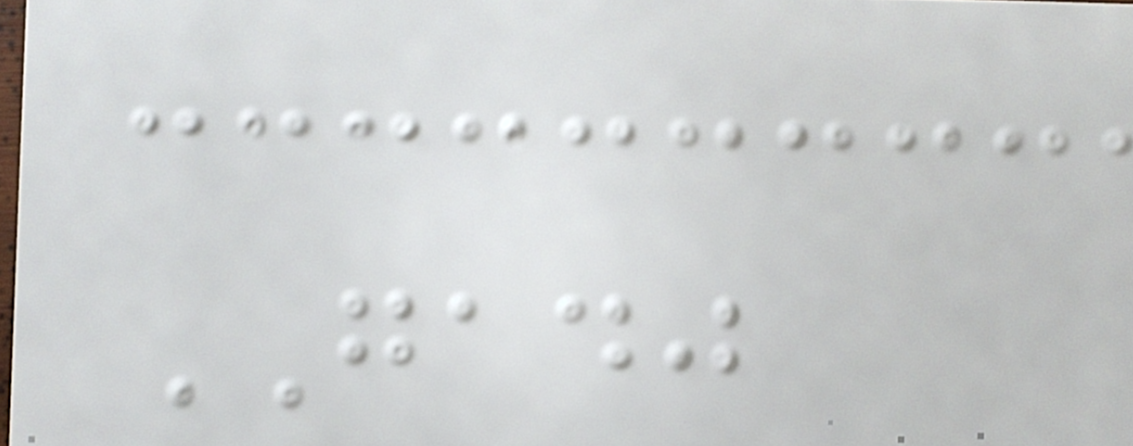GADJ
